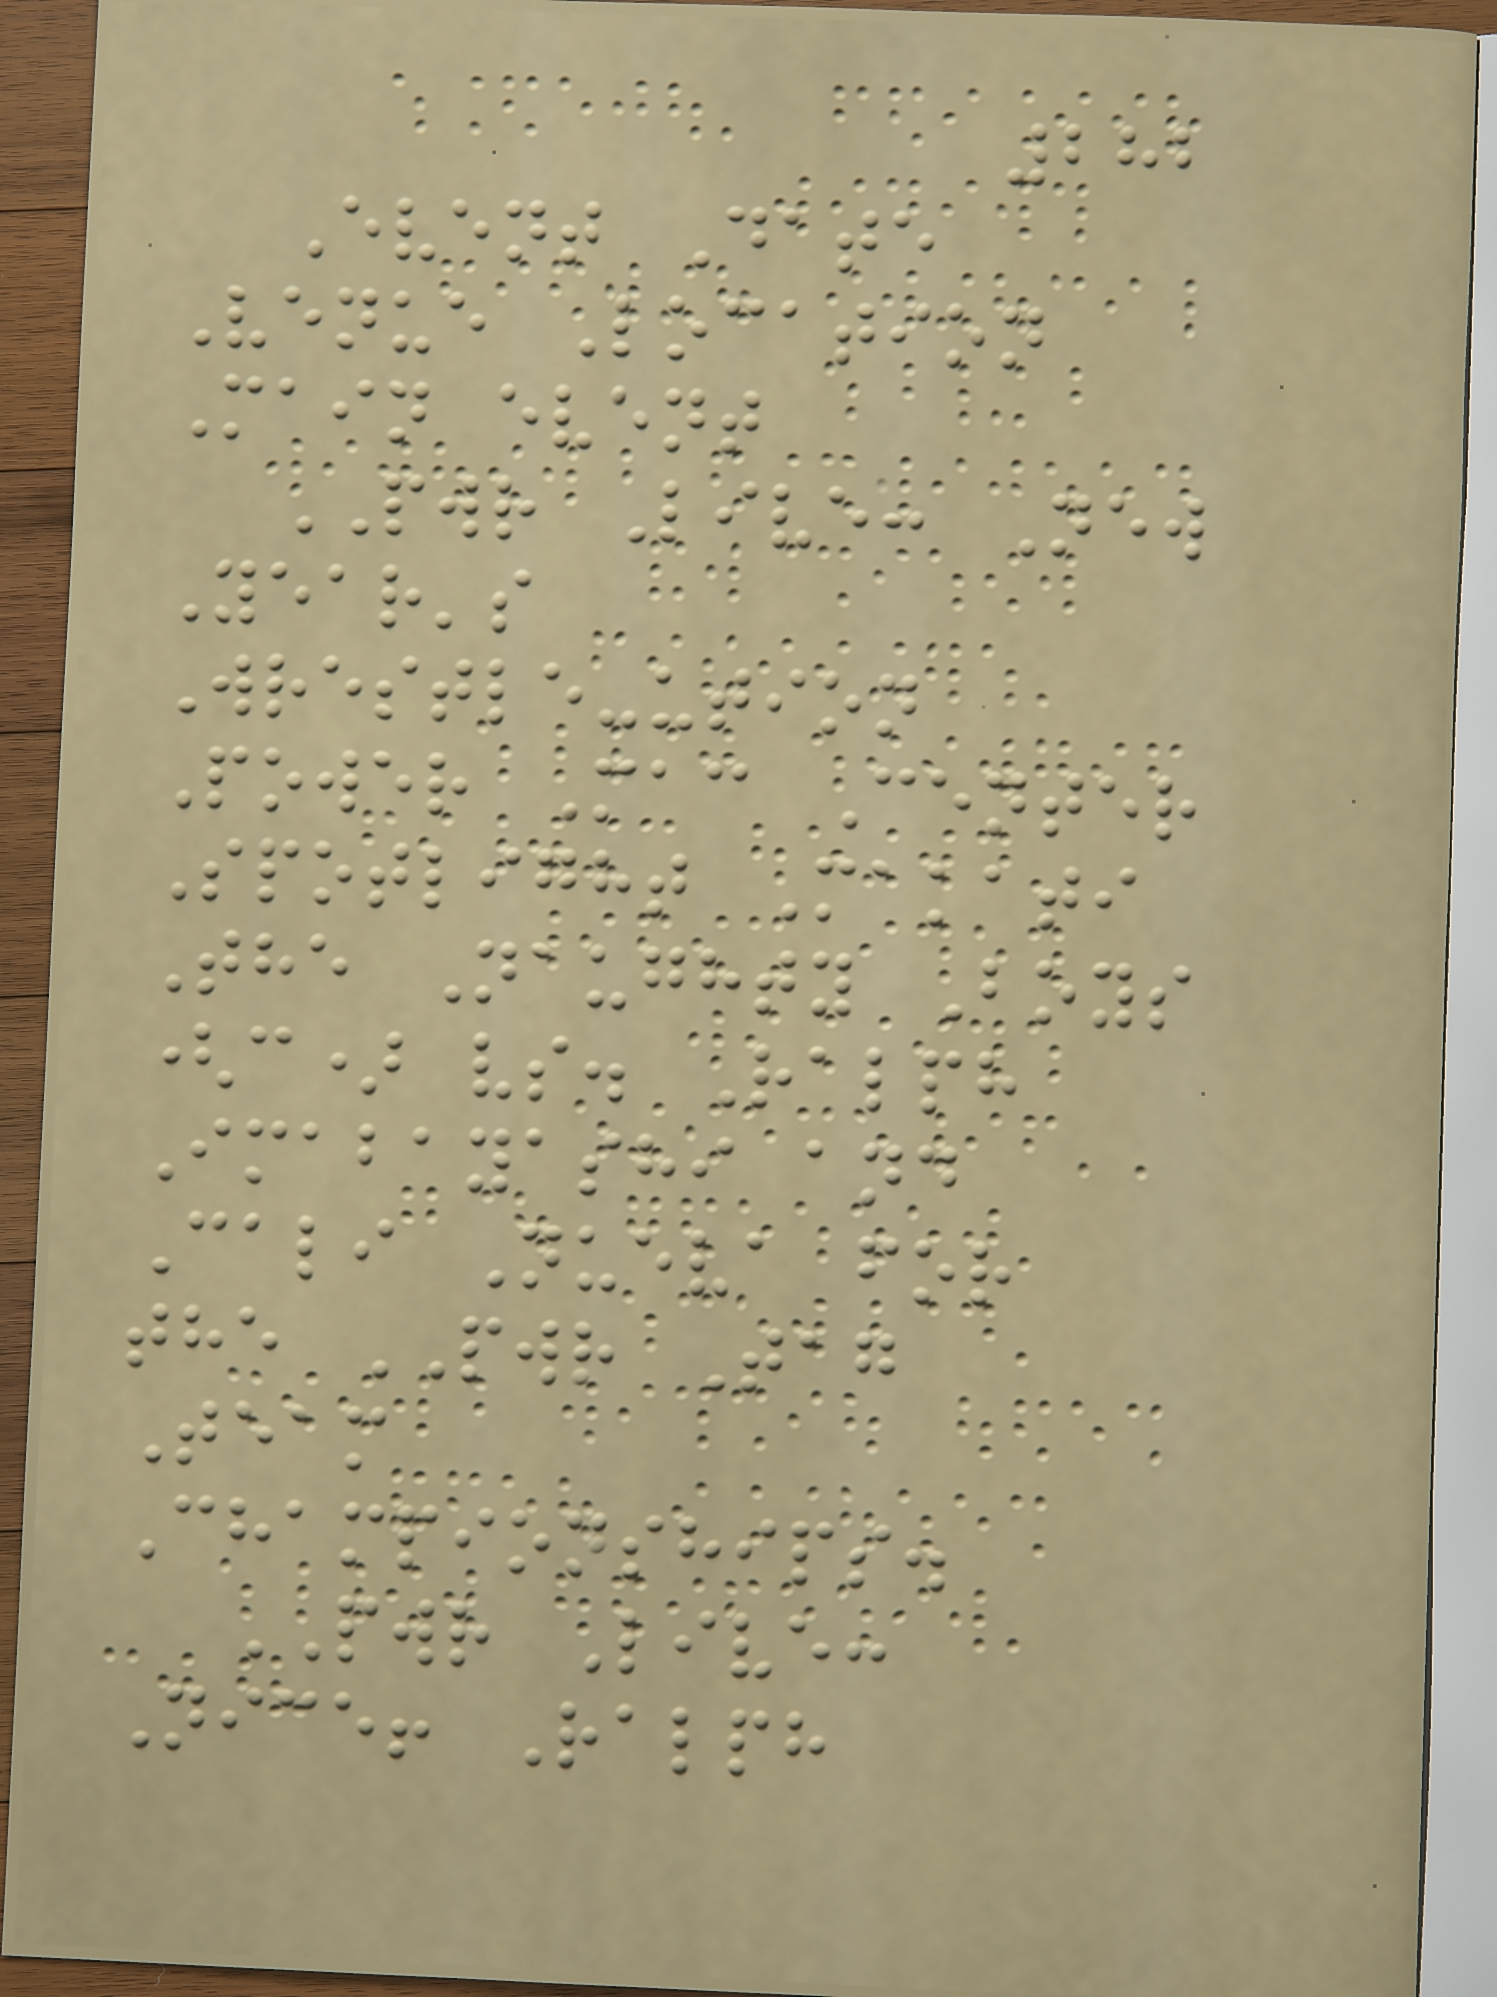282
Event Date
Venue Location
Main event
PWR Live: New
Year's
Wrestle-ution
Power Mac Center
Spotlight Makati
The Naughty Boys
(c) vs. Ralph
Imabayashi and
Cali Nueva for
the PWR Tag
Team
Championships.
PWR Live:
Nice! Ralph
